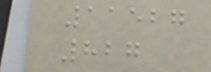11527
827
